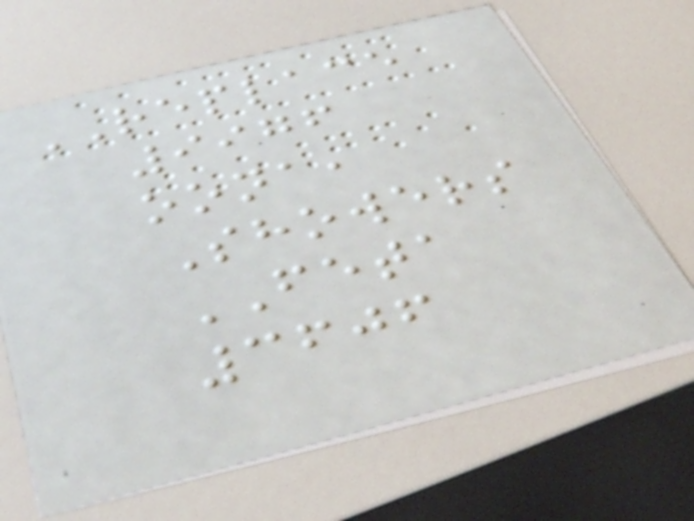REPLACE
9976
oona,
Showers
FETA
3606
